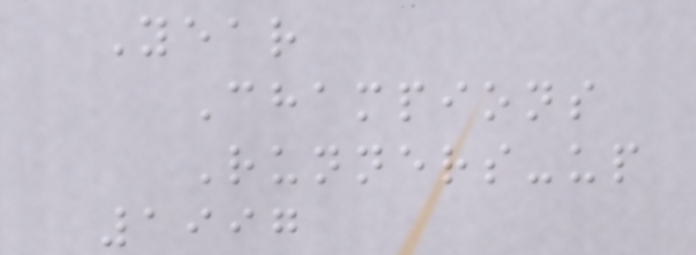Year
Champions
Runners-up
1997
